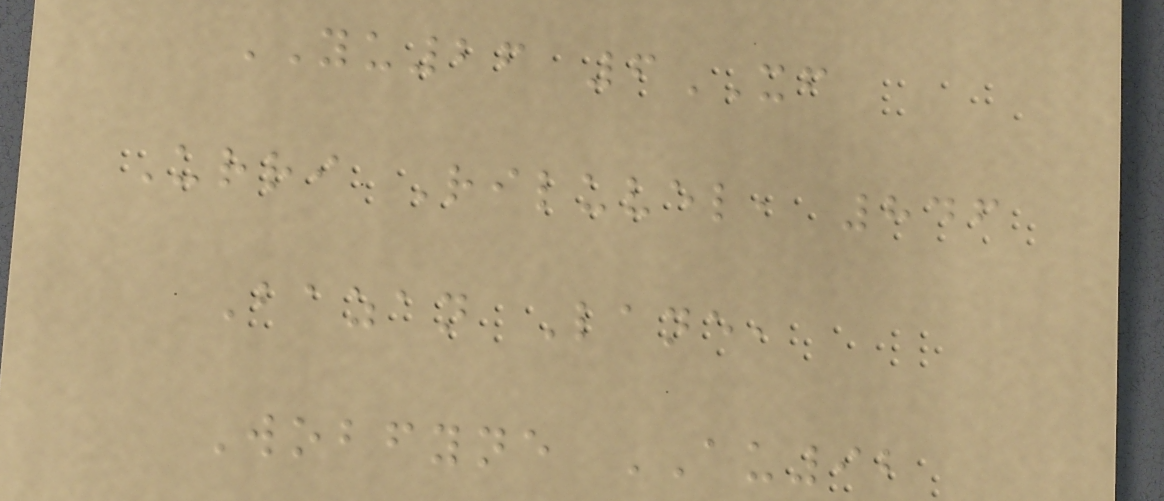YU26 6XF
Urri Riluvel, 846
Bazan Lane,
Wobfyne AU92
